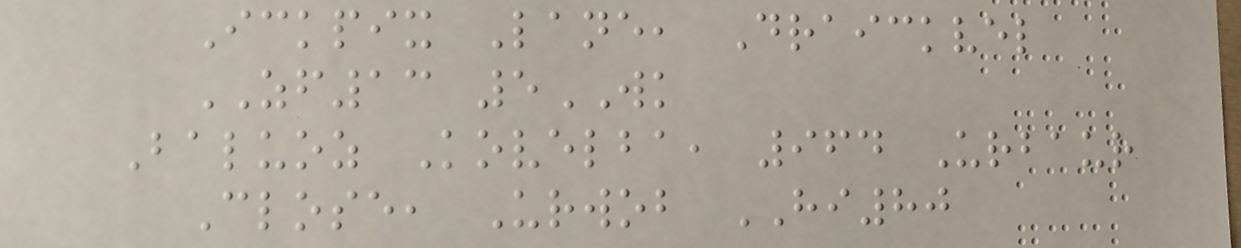Ickpix Lane, Draickvel
ZF13 5WK
Baluoz Kovelba, 964 Urbaur
Close, Urwob HI80
